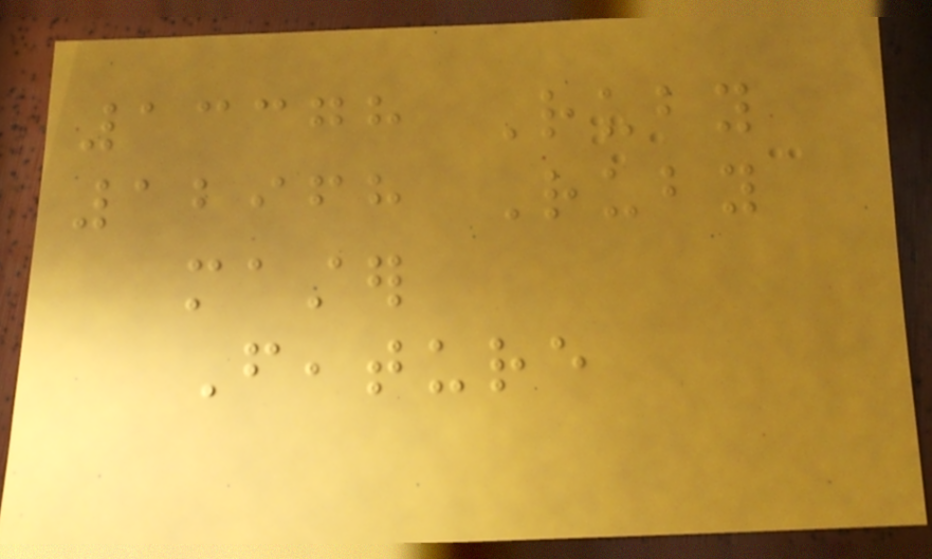13378 Ruby
12968 Ruby
master
Feature
